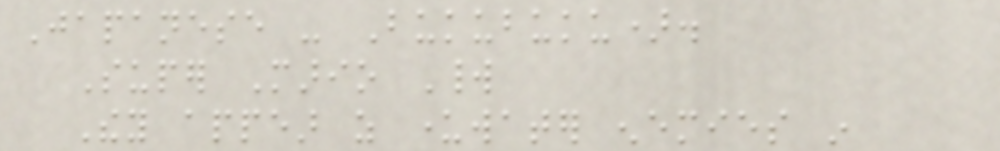Japanese - Bukubuku).
Super Mario World
They appear as underwater enemies in
